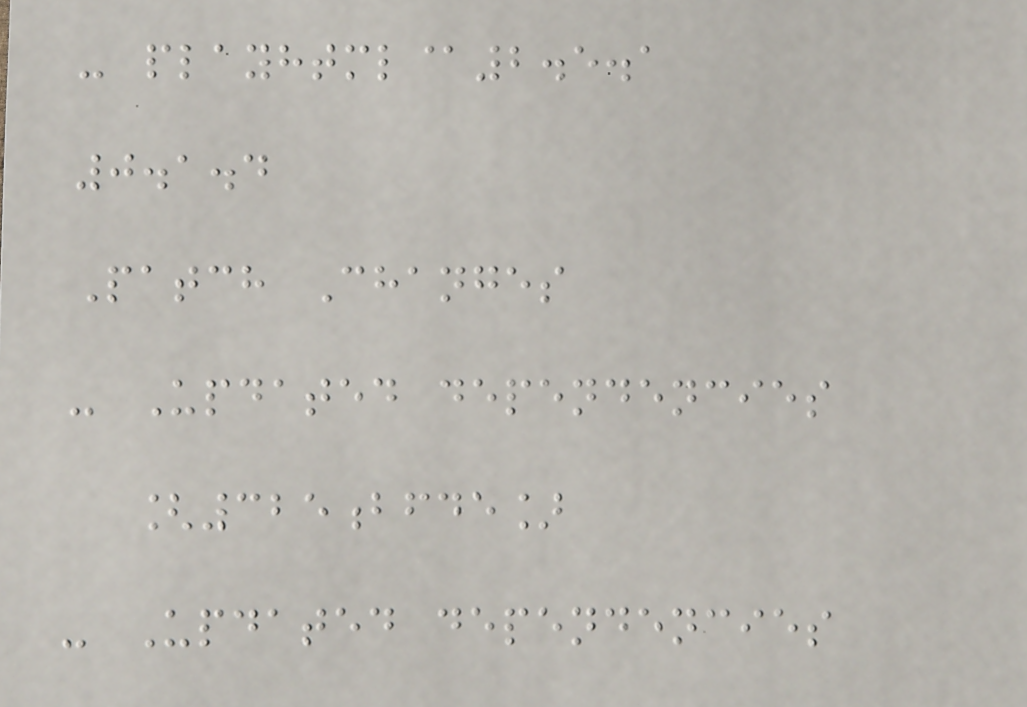- playhtml@2.5.1
0.1.4
Patch Changes
- Updated dependencies
[325bfde]
- Updated dependencies
